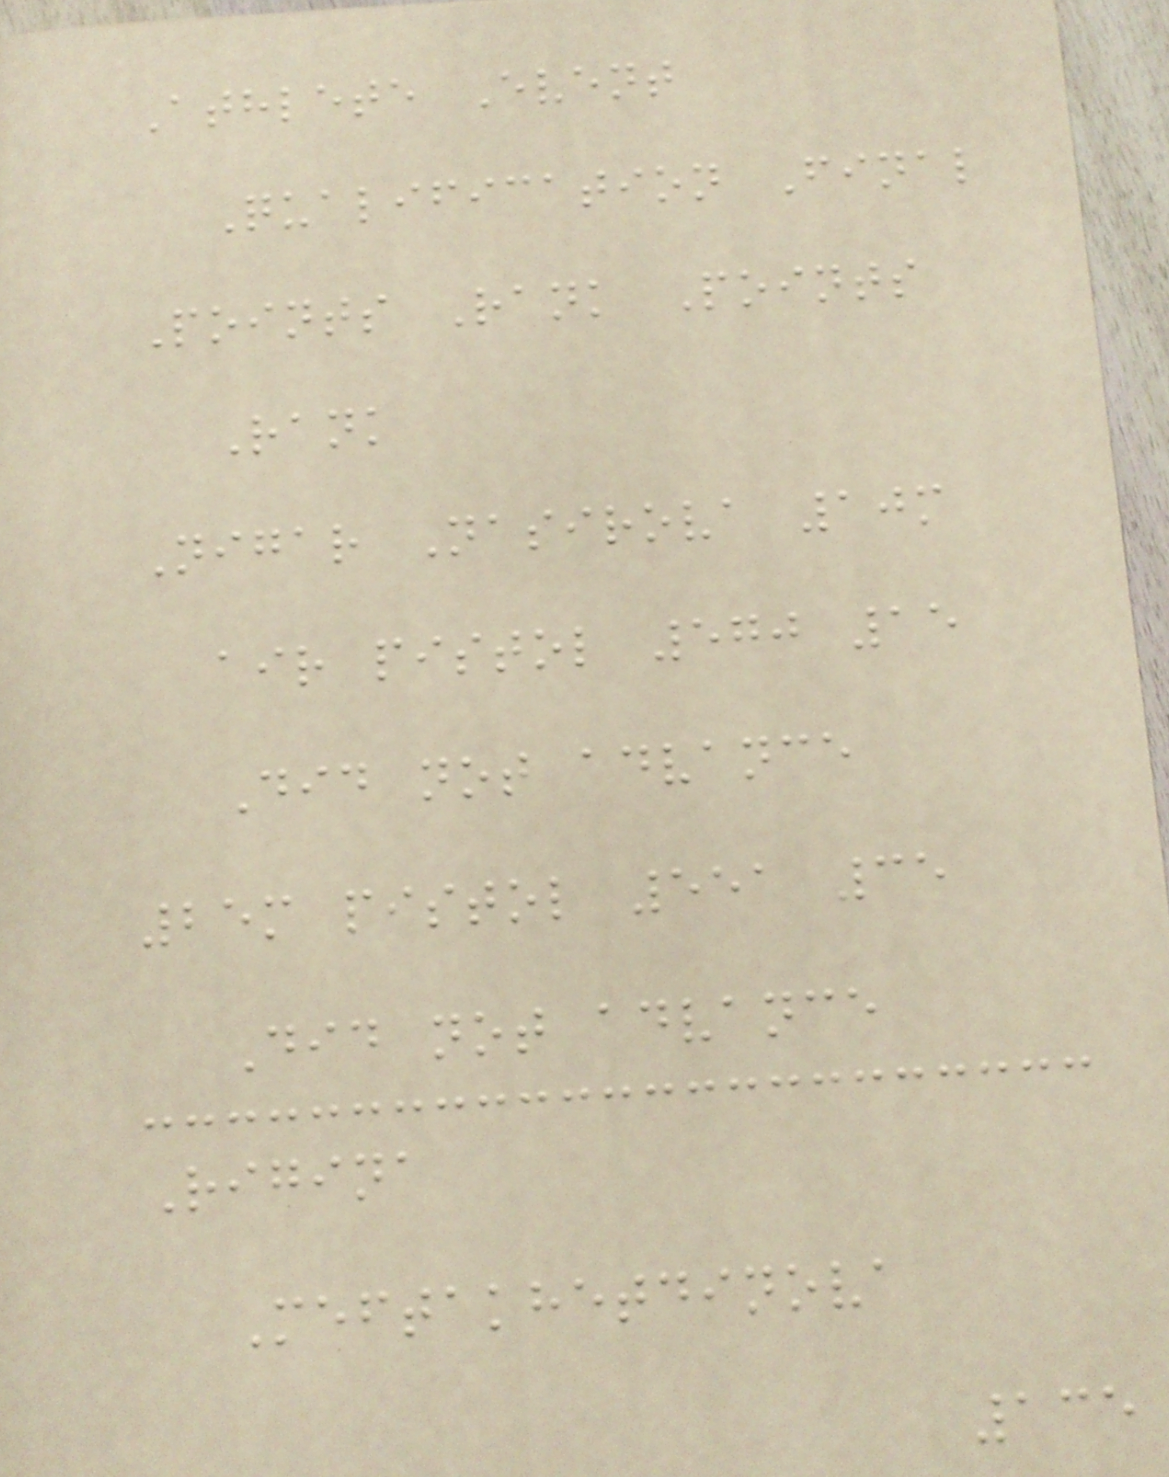Athlete Event
Qualification Final
Points Rank Points
Rank
Nigar Nasirova 10m
air pistol 570 15
Did not advance
25m pistol 551 35
Did not advance
Rigina
Meftakhetdinova
135
